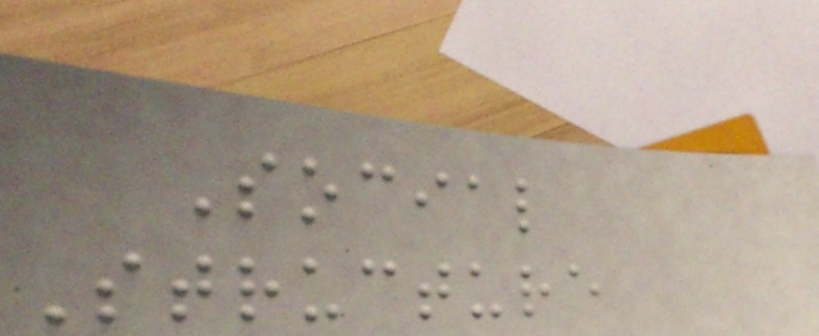Social
Structure
